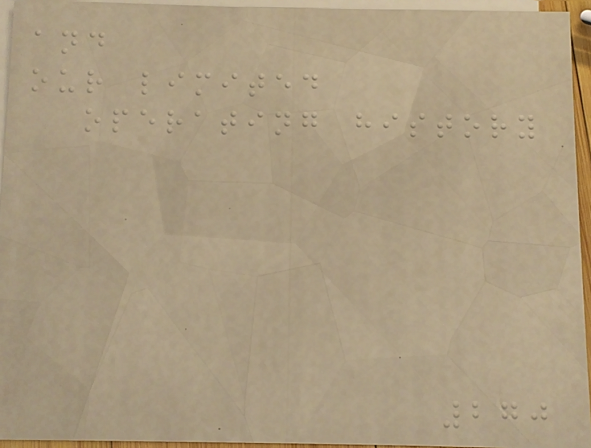and
our limited
operating history
270
